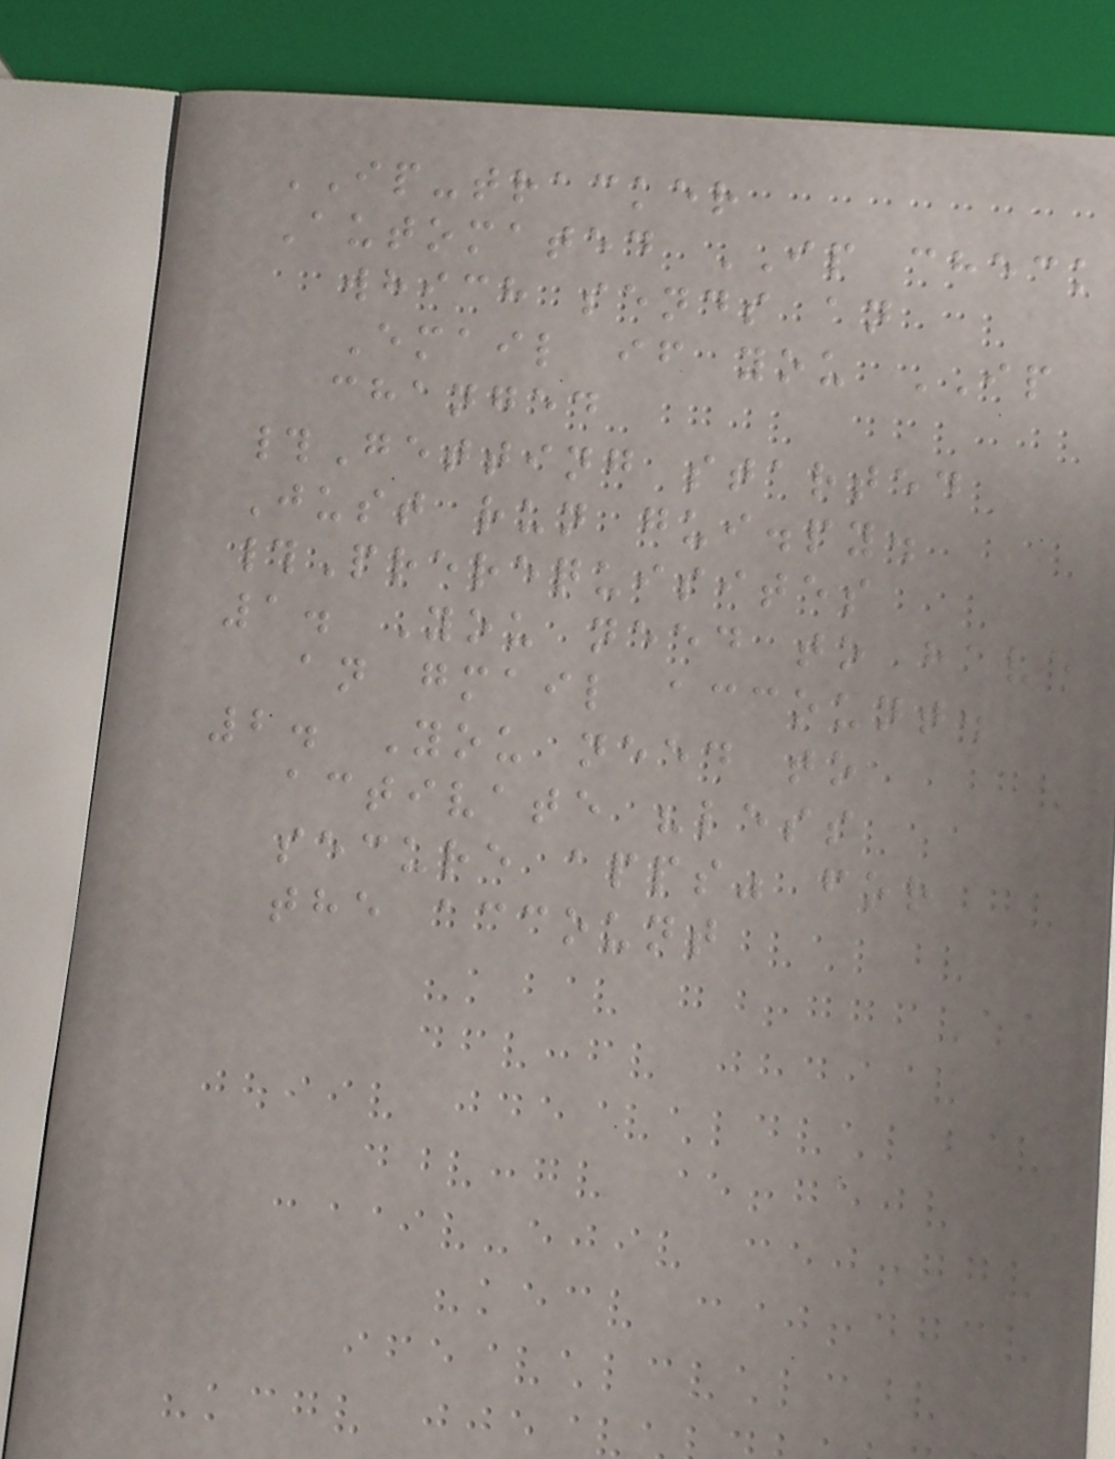IP-tracker
Automated IP check
which sends an
Email if you IP
changed
#Getting started
Just run gui.py.
#Prerequisites
1. You need to have
an gmail account.
2. You need to
activate "less
secure apps" for
the account
